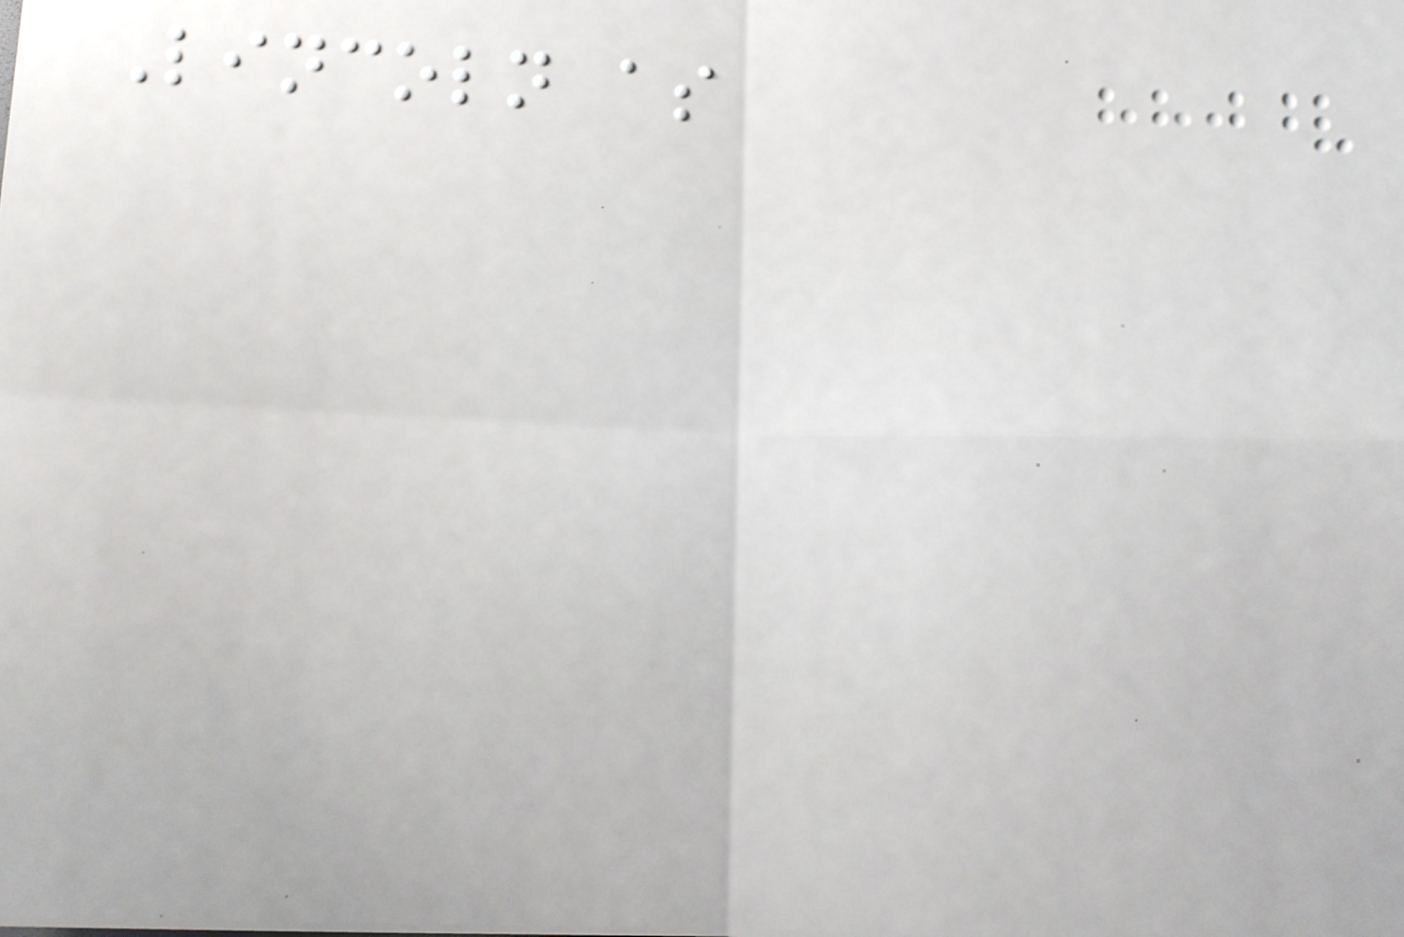Lincoln as
